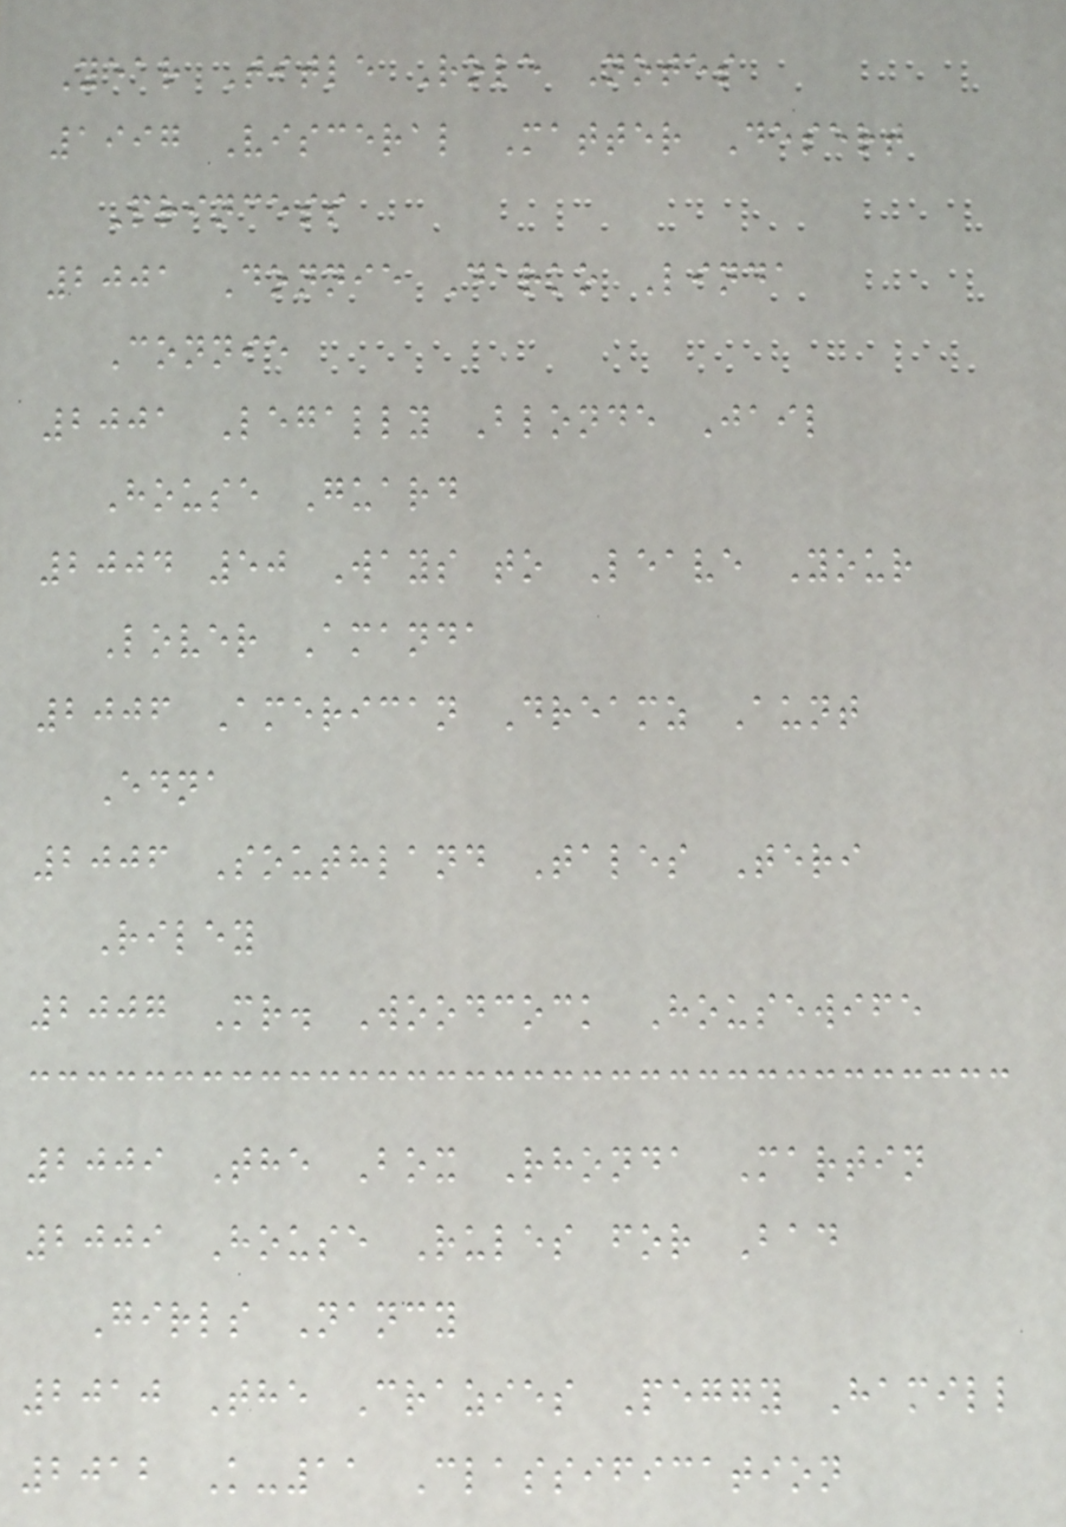Year Title Role Notes
1997 Visceral Matter Desert
Princess
2001 Donnie Darko Linda
Connie
2001 Legally Blonde Jail
House Guard
2004 50 Ways to Leave Your
Lover Amanda
2006 American Dreamz Aunt
Edna
2006 Southland Tales Teri
Riley
2007 Mr. Woodcock Housewife
2009 The Box Rhonda Martin
2009 House Rules for Bad
Girls Nancy
2010 The Crazies Peggy Hamill
2012 K-11 Classification
